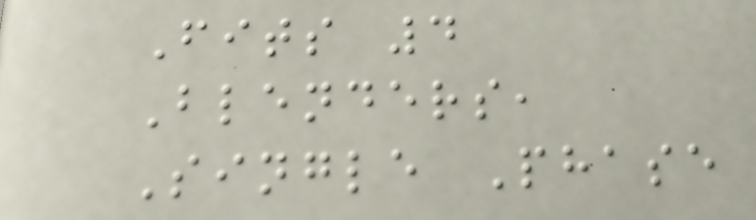Fits 4
Blenders,
Single Phase
